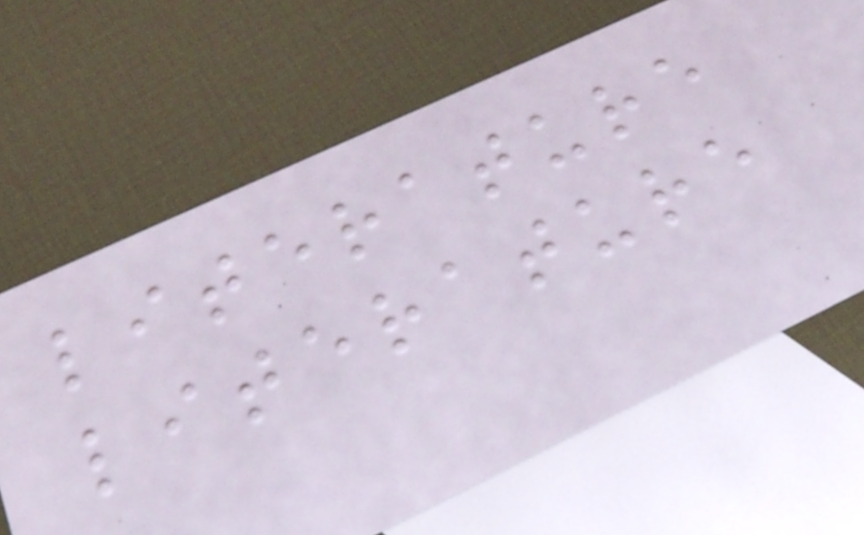literature
literature
